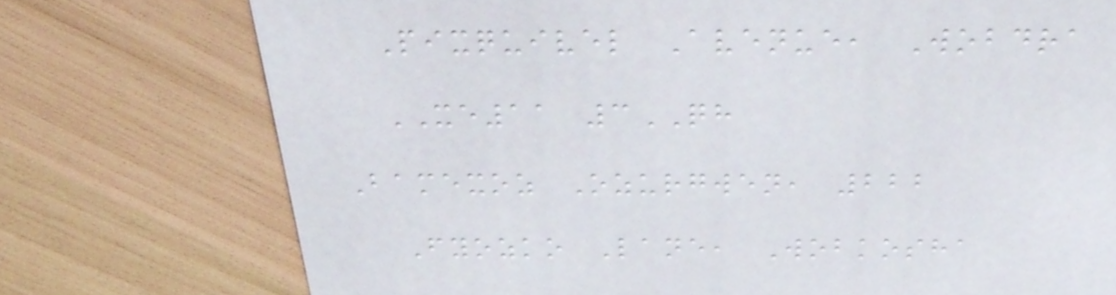Pixquivel Avenue, Wobdra
XE11 3QH
Bamexoz Ozurgwen, 222
Fyozko Lane, Wobkosha
